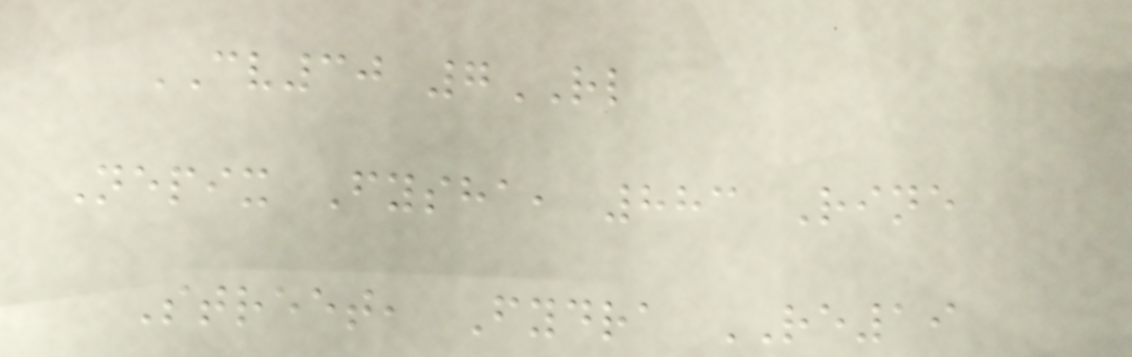CV30 7RL
Nepix Fysha, 883 Rine
Street, Fydra RE19
